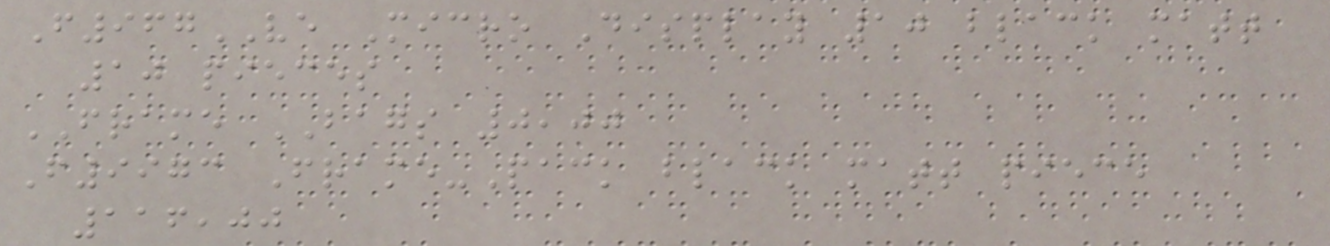F967VE Micro Display 10 black matt
10 pieces
FRAME BAGS 0,00
F9973 Frame-Pack black matt piece
116,00
